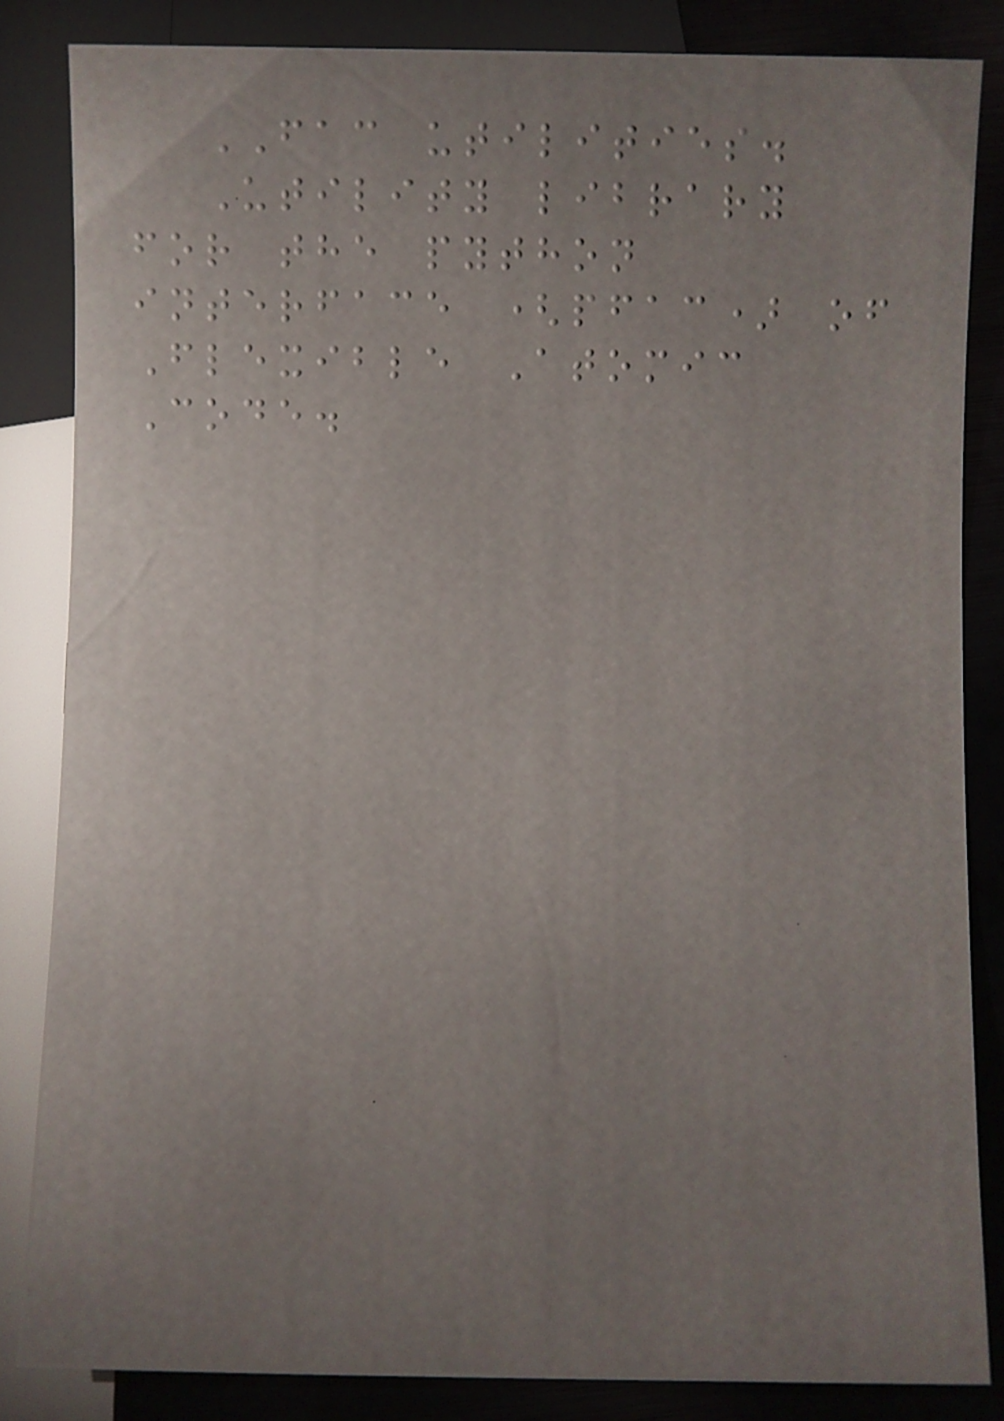FAC utilities.
Utility library
for the python
interface (pfac) of
Flexible Atomic
Code.
